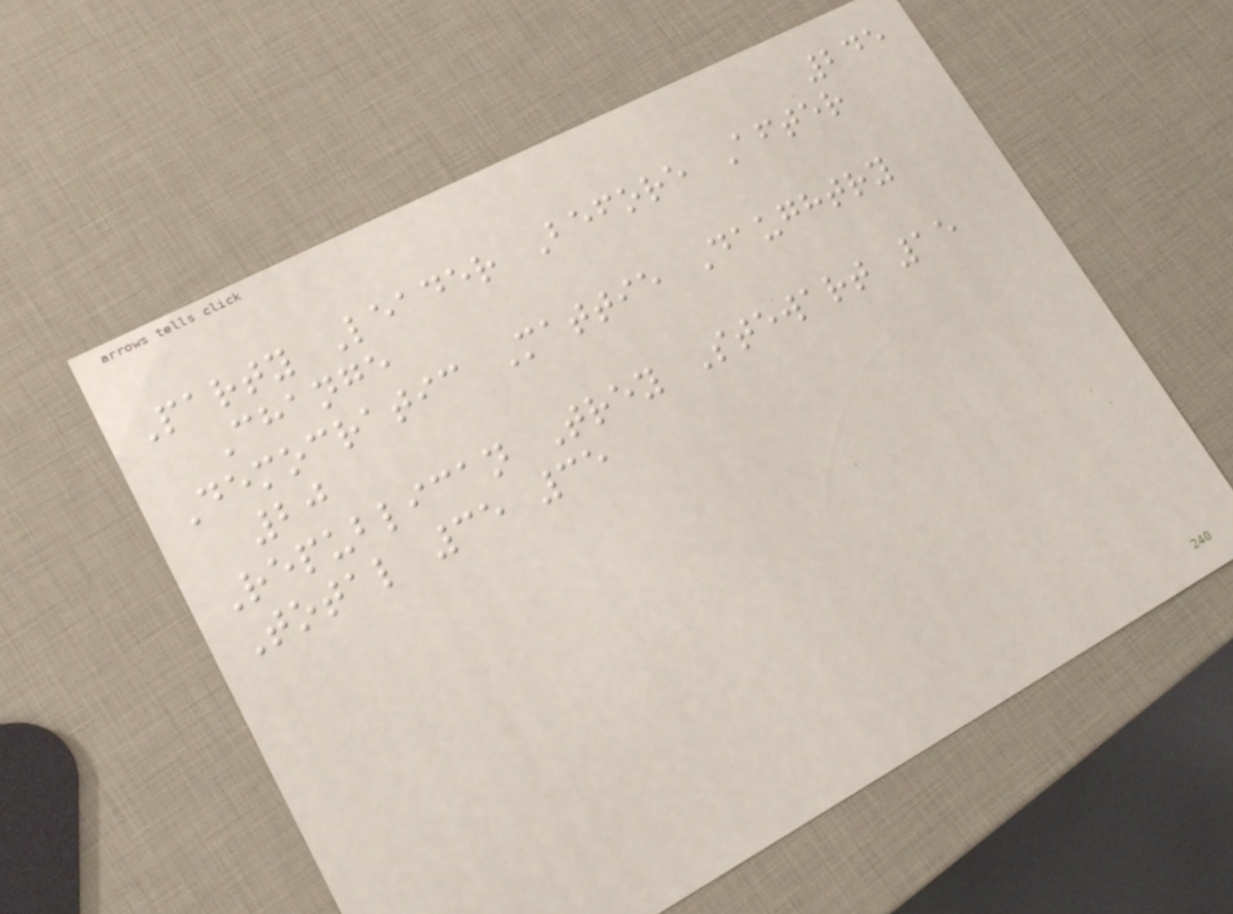245
Party Leader Before After
Change
Democratic Mattie Daughtry
20
Republican Trey Stewart 15
Total 35 35
